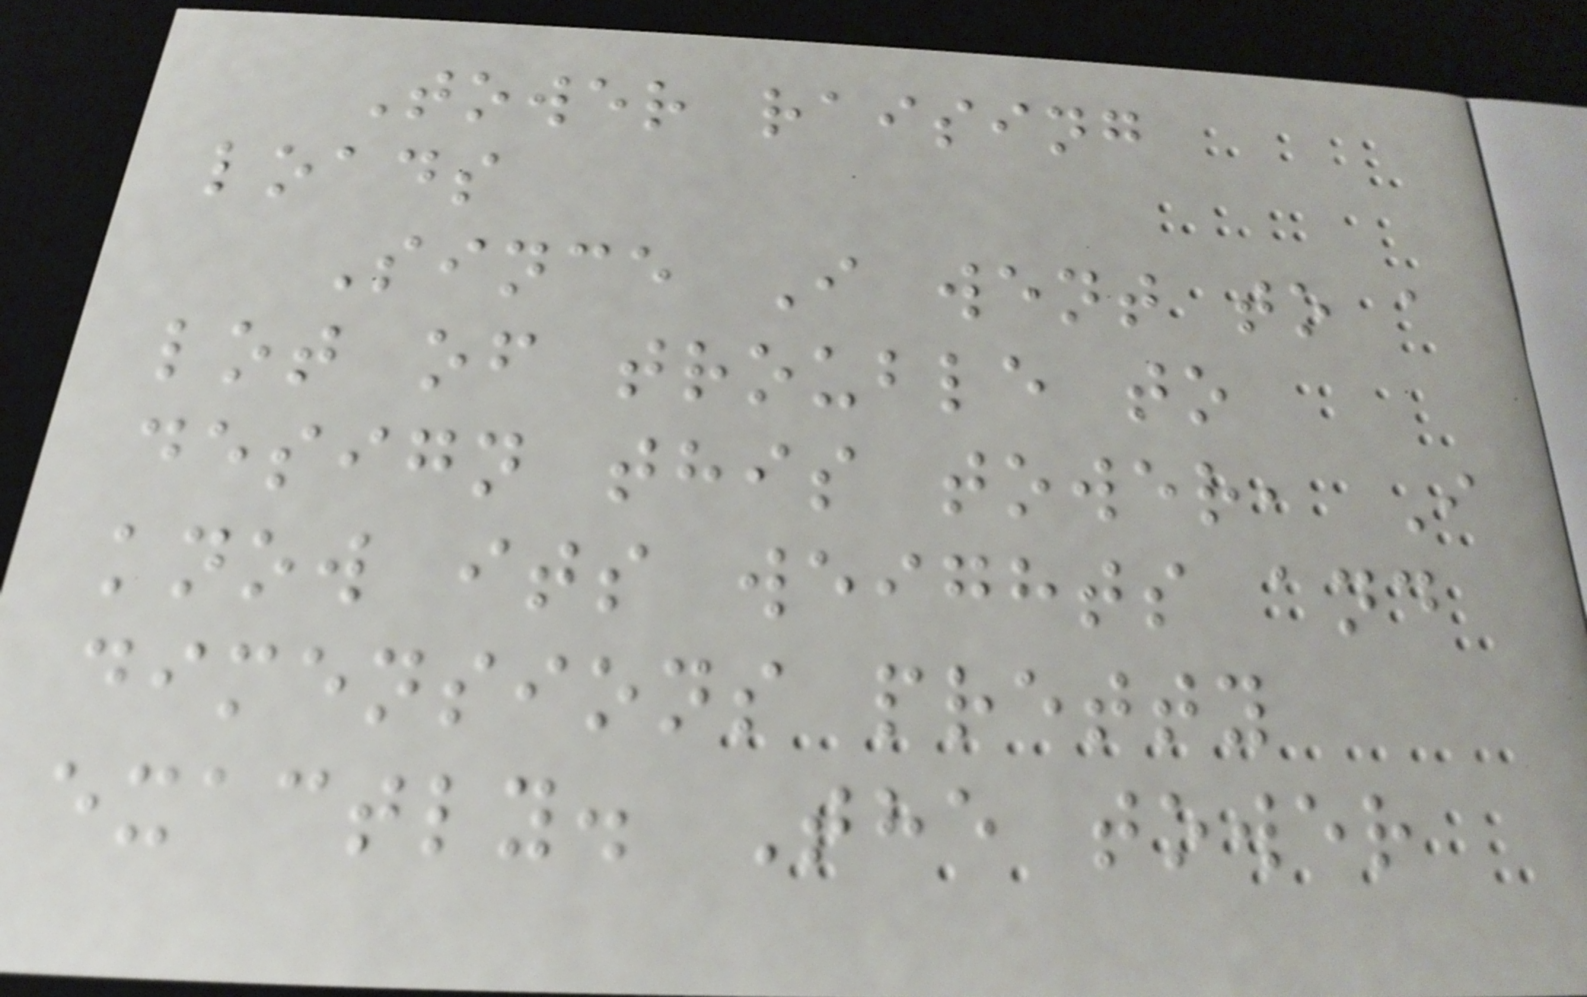Tower raising
loads
Since I went to a
lot of trouble to
design this tower, I
know its weights and
dimensions pretty
exactly. The tower
